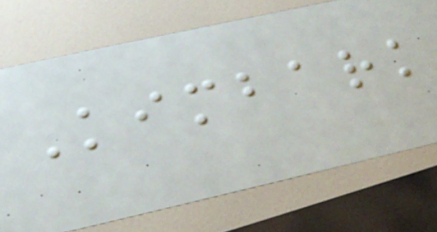Kimbark
